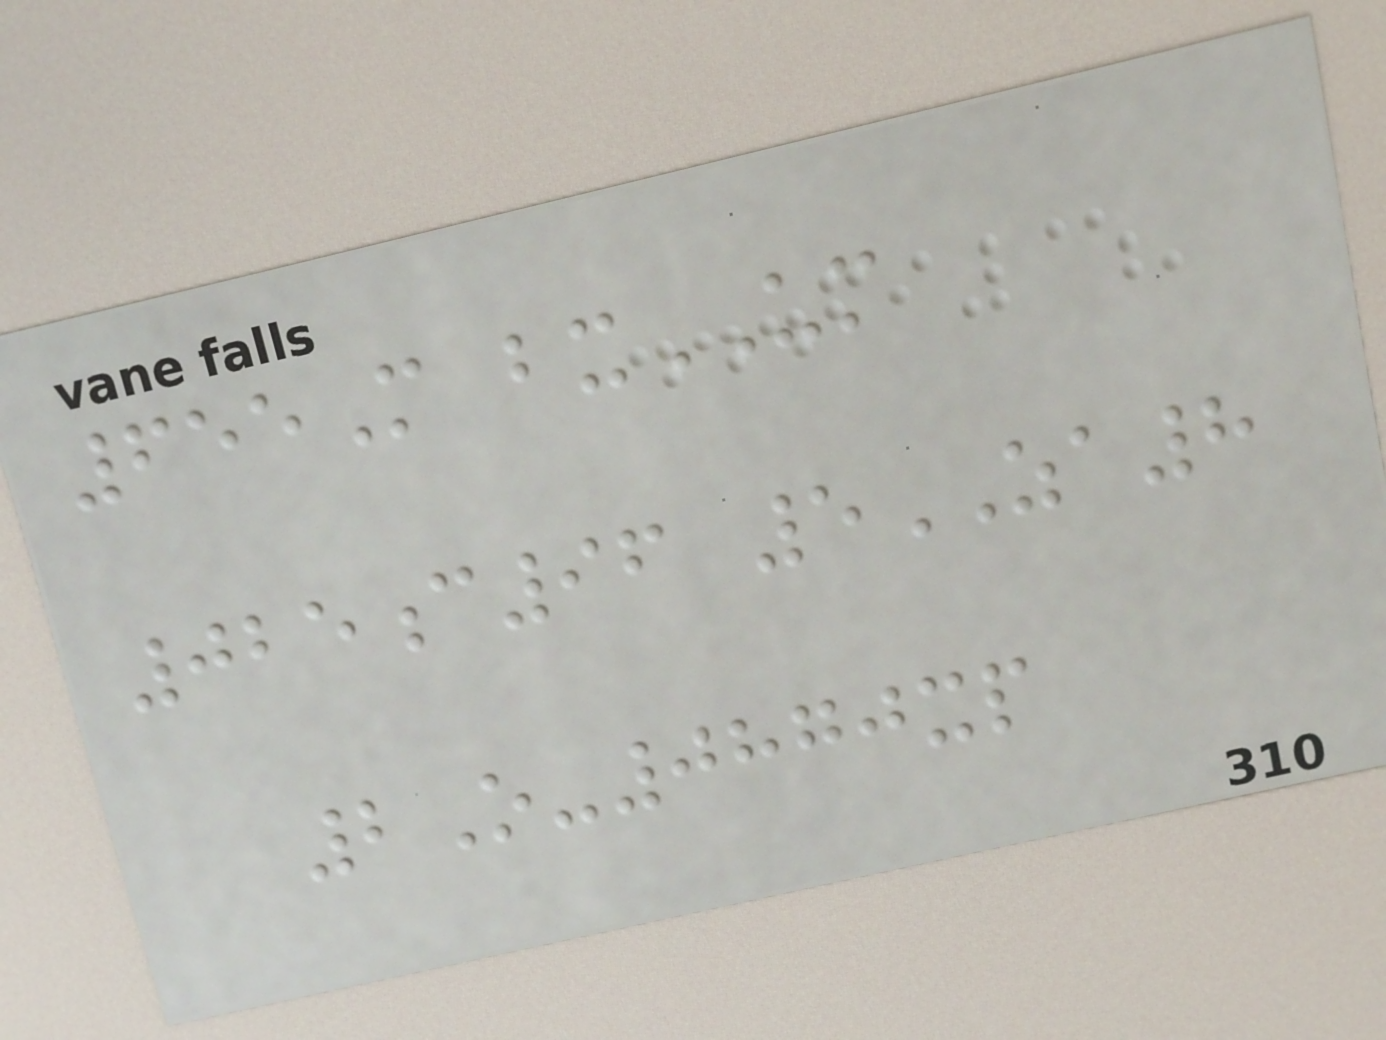655M bxUM
025c96 5ZA8
2O-0870xp
